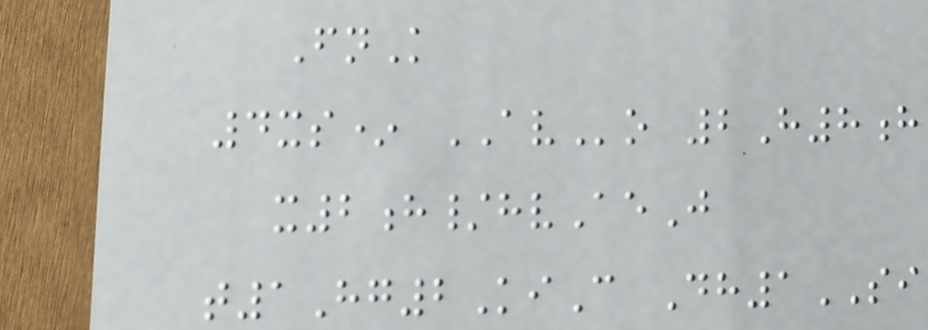FnK
4xs* AVo 2H8h
x2h/hvAeJ
t1Hg2KiC Dh1SI
